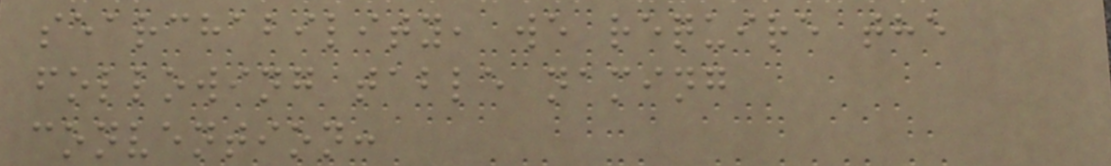searchability, we require the
following table naming
convention:
